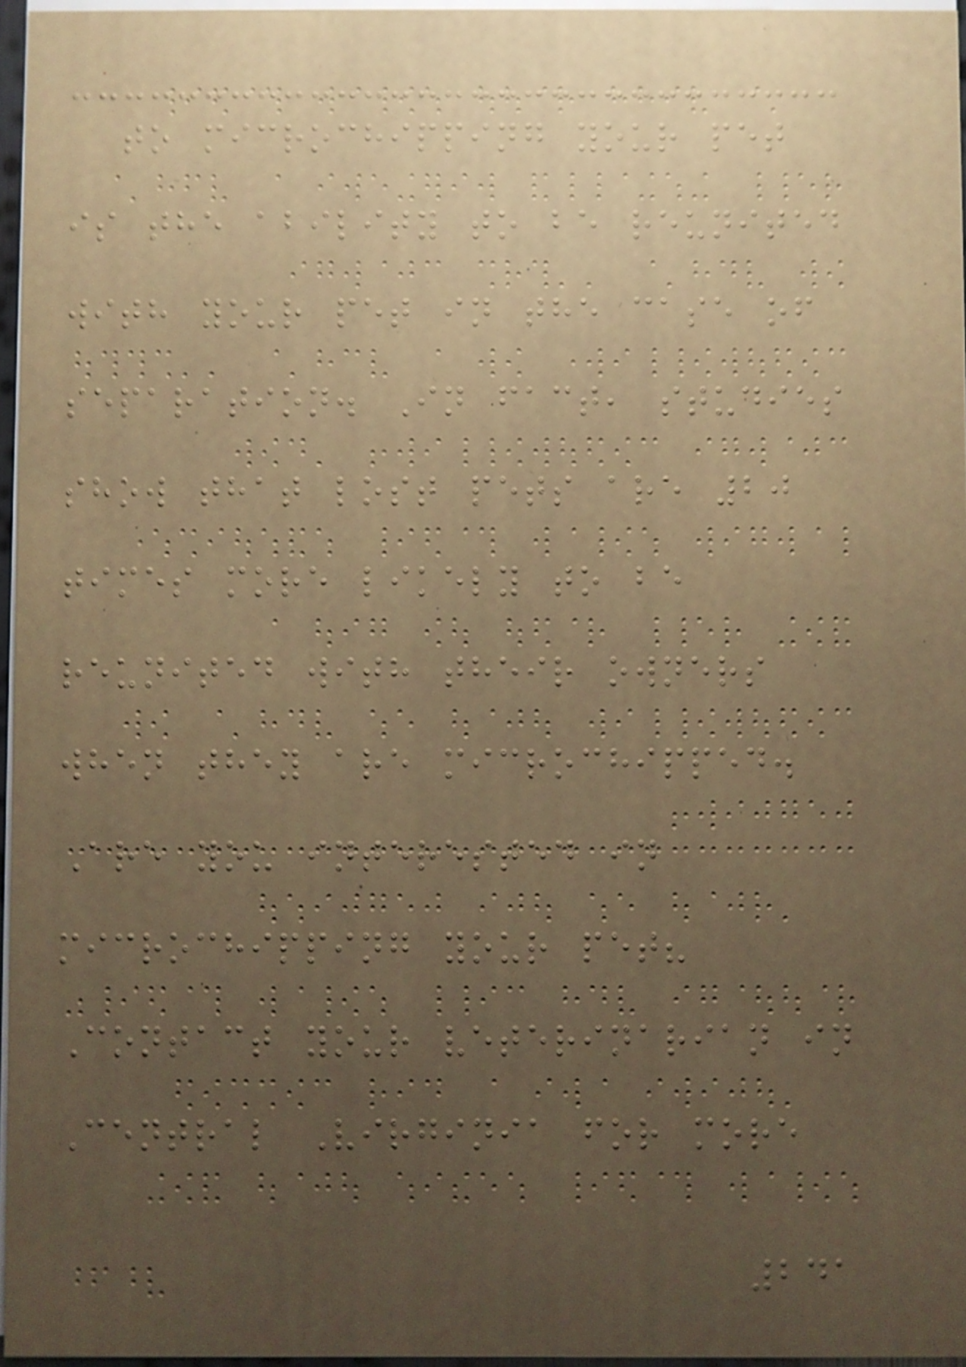to microchipping your pet
is the ability to be reunited
with your pet in the case of
separation. In fact, studies
show that lost pets are 20
times more likely to be
reunited with their owners
when they are microchipped.
Are you interested in
microchipping your pet?
Contact your veterinarian in
Central Virginia for more
241
